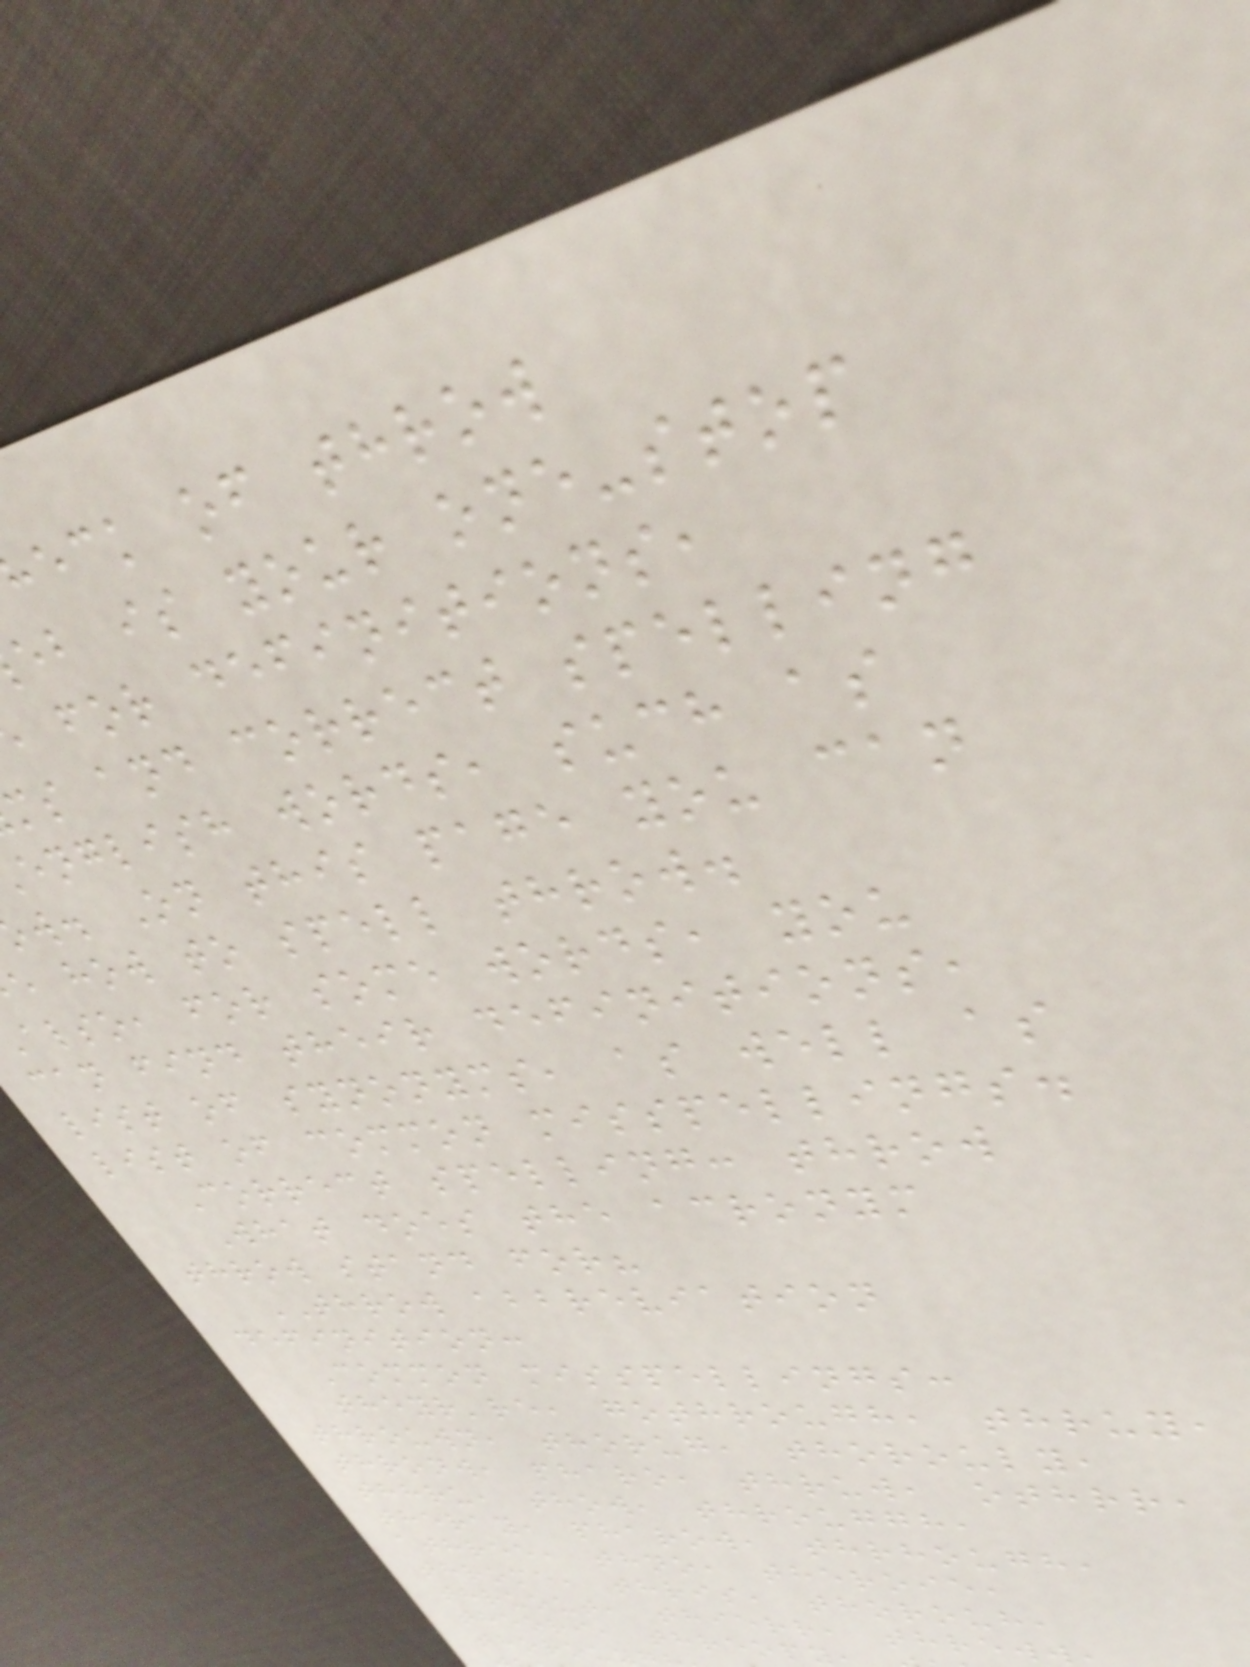eck of throw
eb is your one-stop
for definitions,
ms and correct spelling
english words, such as
w. On this page you can
e how to spell throw.
also, for some words, you
can find their definitions,
list of synonyms, as well as
list of common misspellings.
Correct spelling: throw
What does the acronym
throw stand for?
THROW abbreviation
definition:
Common misspellings:
theyr're, gothrough, thruy,
throuwn, thorug, thorouly,
thronw, pharo, thruw, othrr,
thhru, thow, througgh,
theray, pharow, thrhough,
athree, thno, theroie,
throme, thris, thorouh,
thruout, thierr, threw
theori, threop
